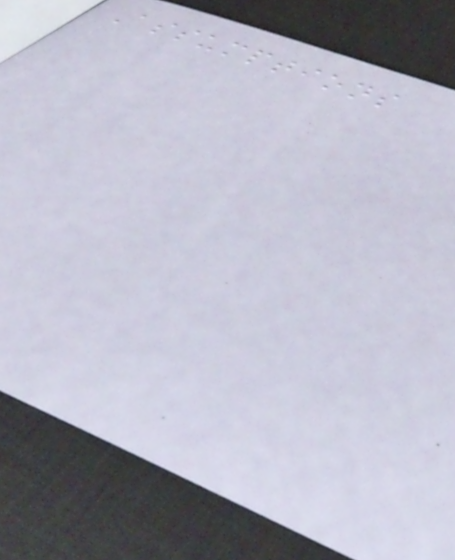Assumptions
